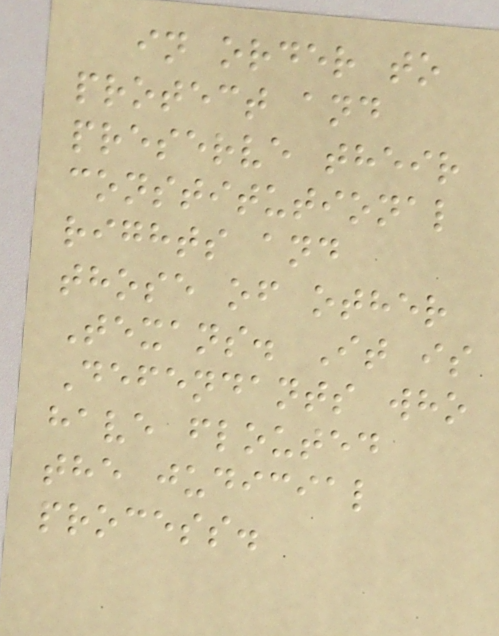in order to
protect and
preserve their
constitutional
rights and
those of other
Texans. It is
Defendants who
have flouted
the judicial
process.
